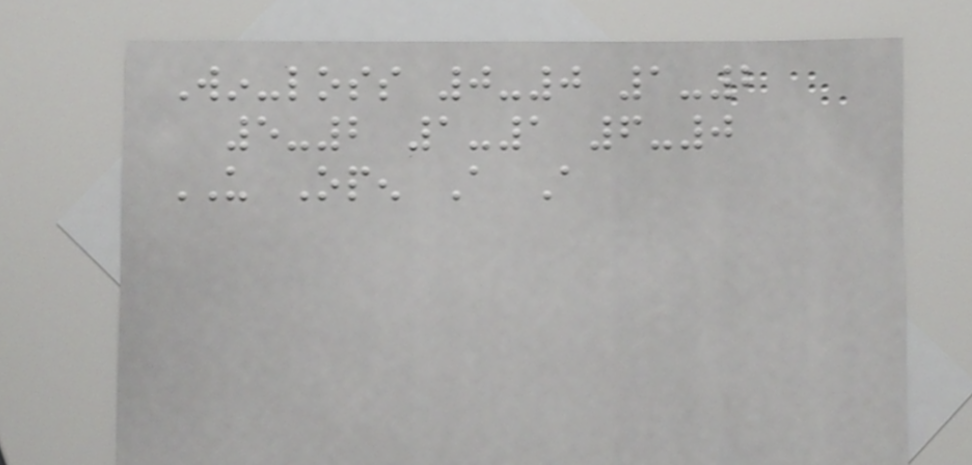Win-loss 0-0 1-2
5-2 1-1 6-0
US Open A A
